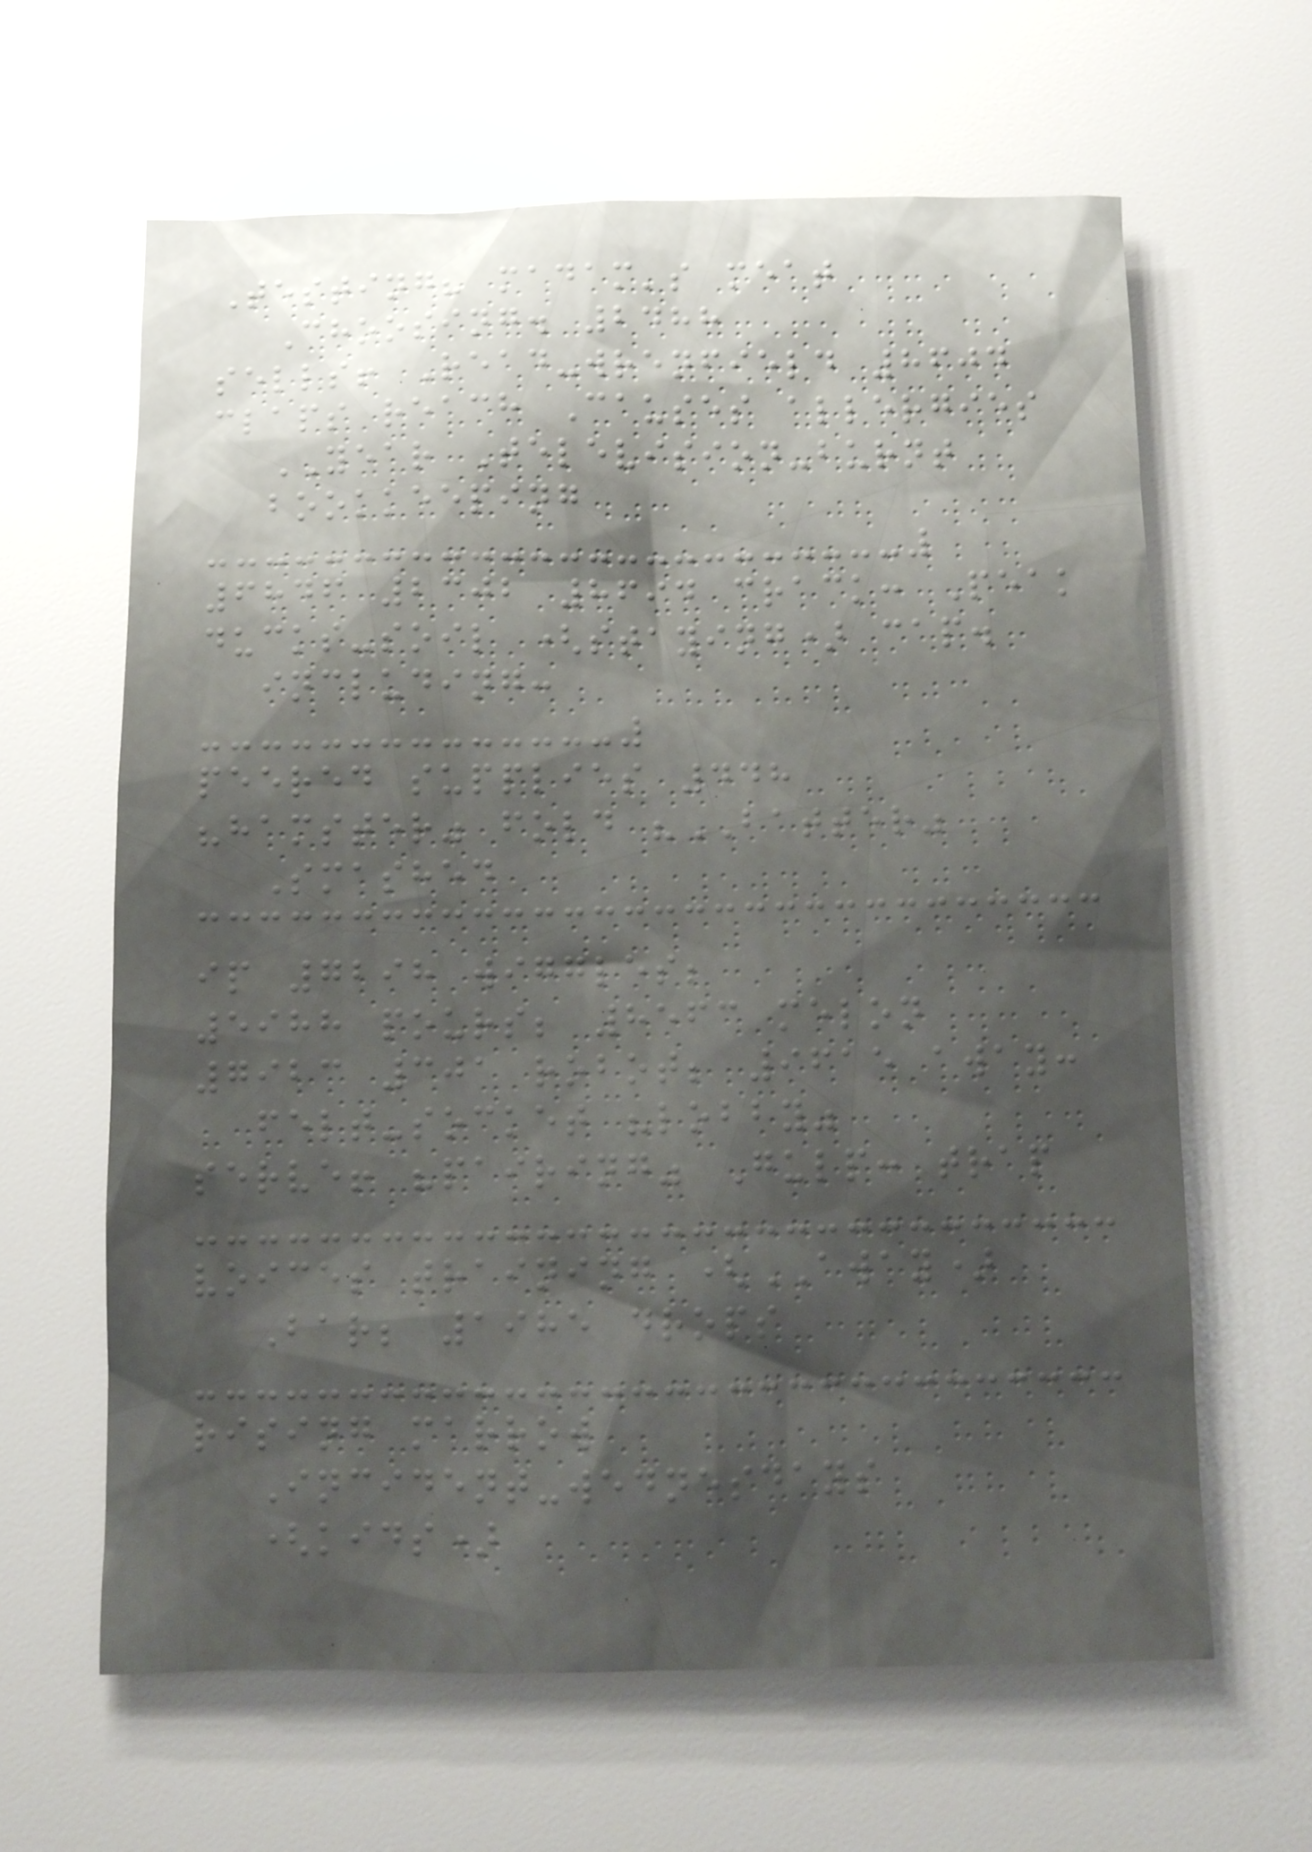Testing? madam's meat
Choosing. 2488
sells! Read-wrenfield 8604
claps reach Causes allergies
YEAR Television-burnt
bookkeeping
6846 2302 8694 crack: Peak
ducks-soil (staying) cap.
including:
peered supplies 448
"hamster" fold "BATTER"
Smashed
ip 7298 wiggles;
5988 pours; 8563 melon
7923 301 robot; 9615 away:
felt-socket "lobby"
serve! "pairing" Gulp: trap
voices training (AWAY)
Bar; 1985 drops
rising marrow
Incident-wednesdays
(kids)
